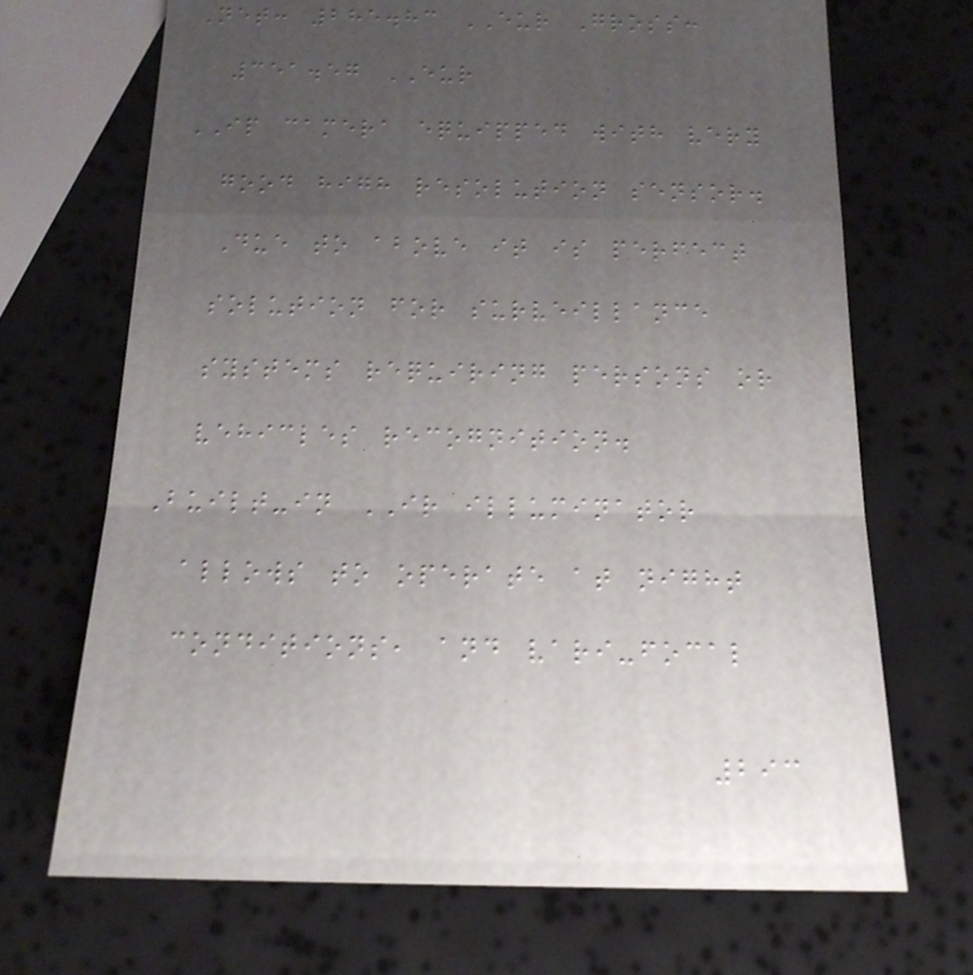Net: 285.83 EUR Gross:
351.57 EUR
IP camera equipped with very
good high resolution sensor.
Due to above it is perfect
solution for surveillance
systems requiring persons or
vehicles recognition.
Built-in IR illuminator
allows to operate at night
conditions, and vari-focal
293
